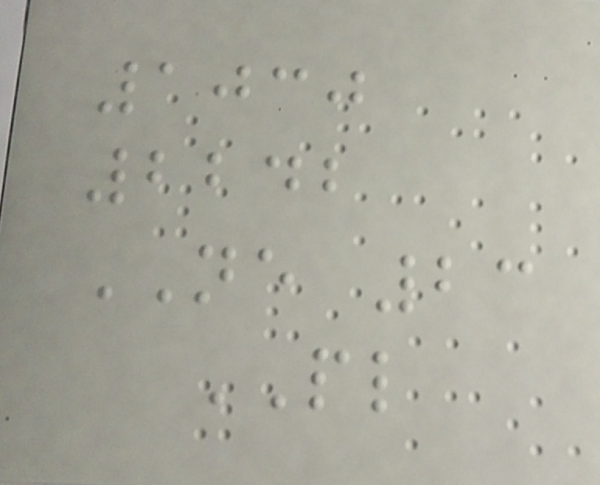1030
2242
NE 23
PL
